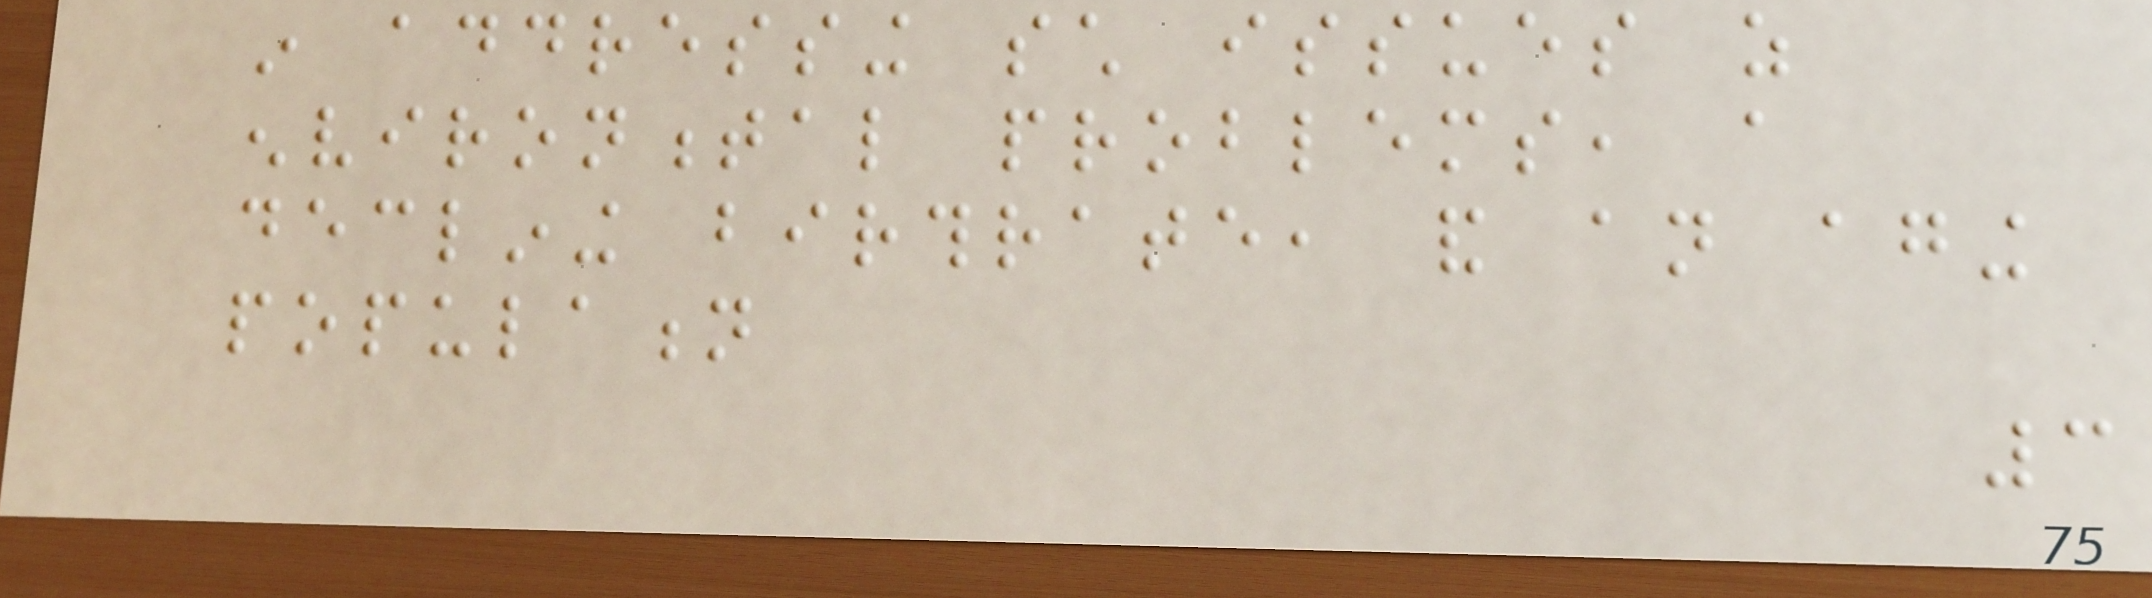in addressing such issues as
environmental problems, a
declining birthrate, and an aging
population
3
